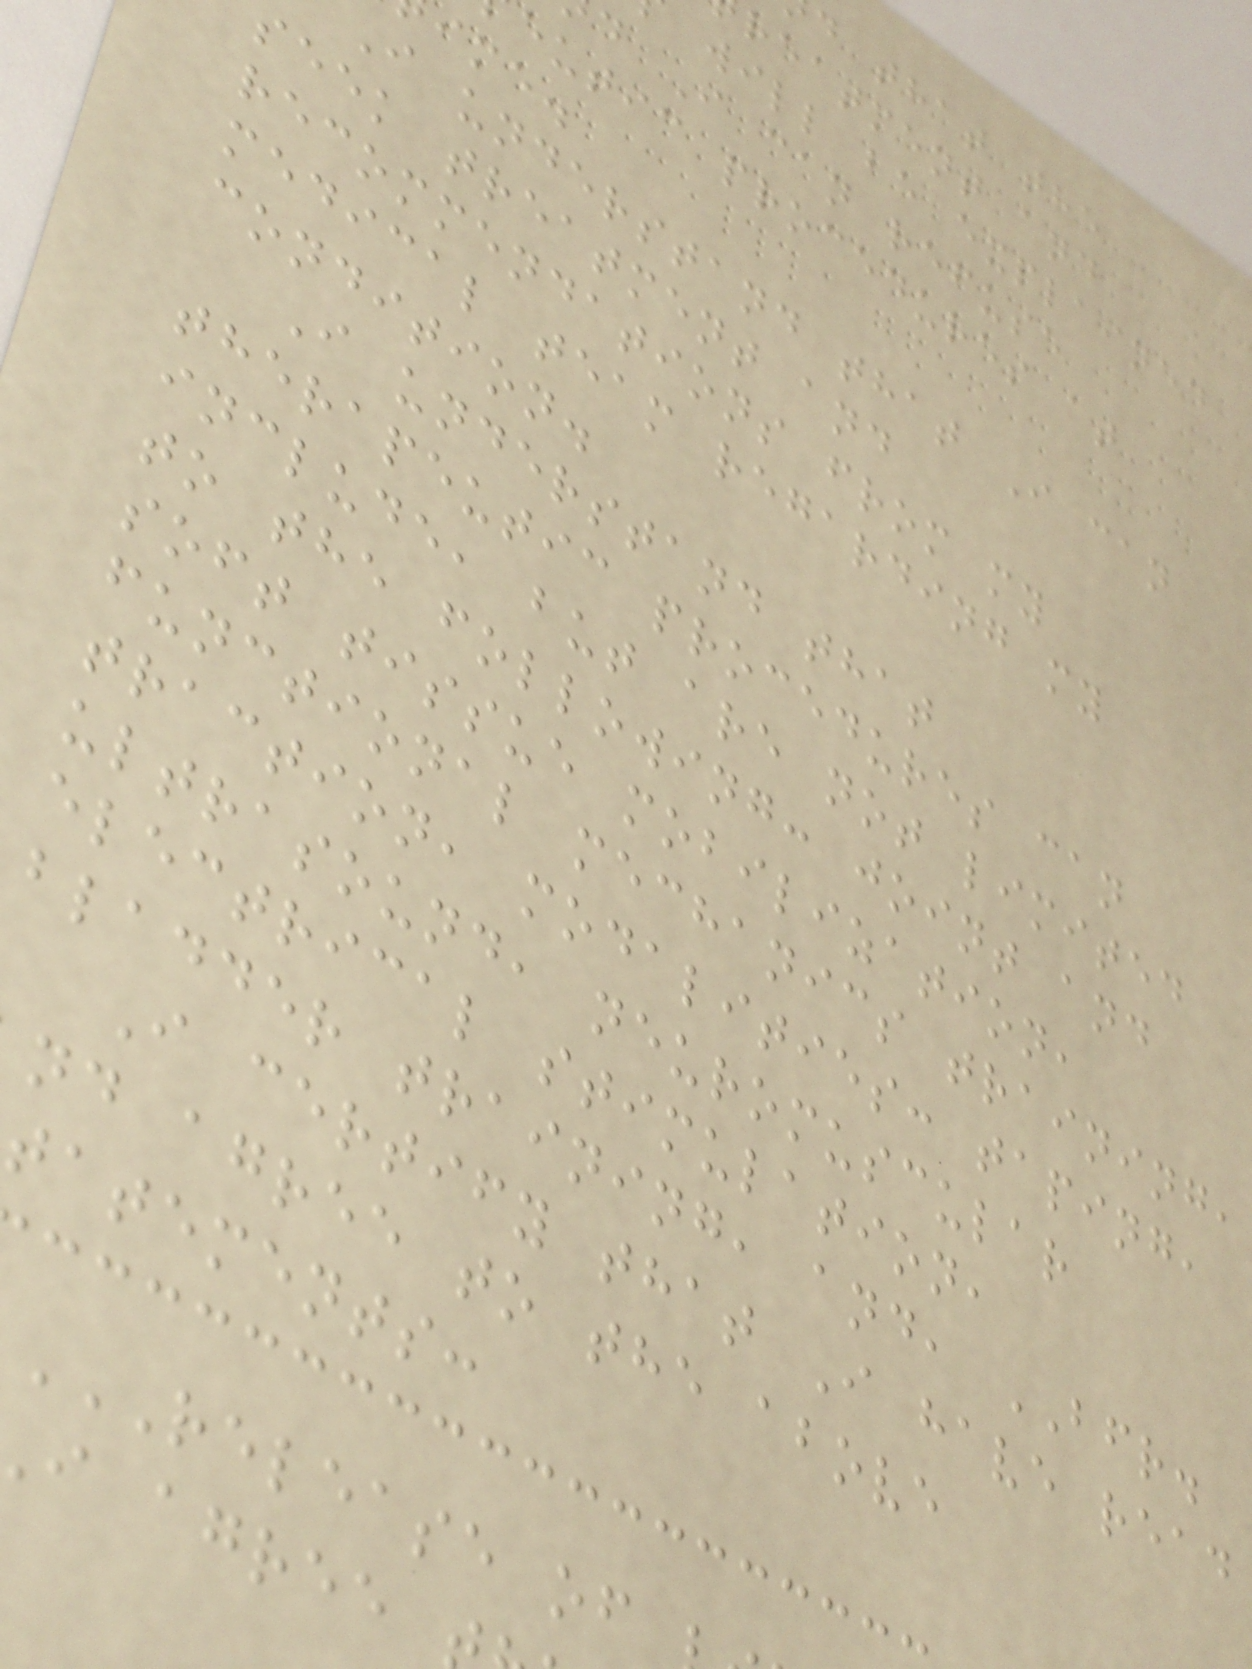d that the
reatment and
will be explained
d I can refuse
eutic procedures at
ime.
I understand that I can
seek treatment and
recommendations from my
medical team regarding my
condition.
I understand that
therapeutic procedures can
include, but are not limited
to the following: joint and
soft tissue mobilization,
functional mechanics training,
traction, modalities: taping,
ultrasound, neuromuscular
electrical stimulation,
bladder training, and, BFR.
I certify that I have read
nd agree to the above
tatements:
i agree
